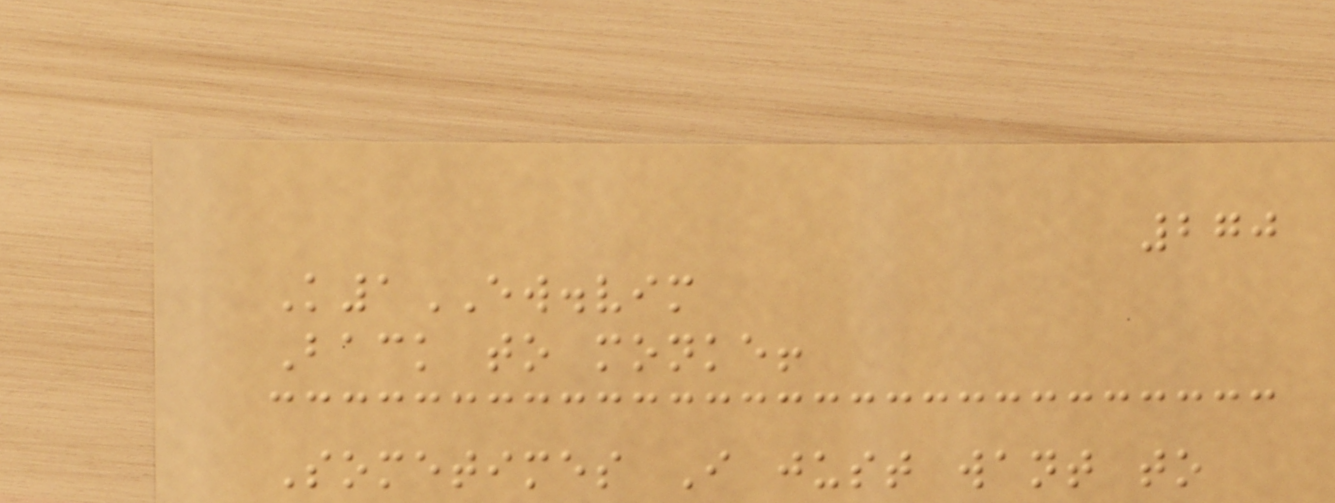270
K1EW.vim
Back to monke!
Sometimes I just want to
